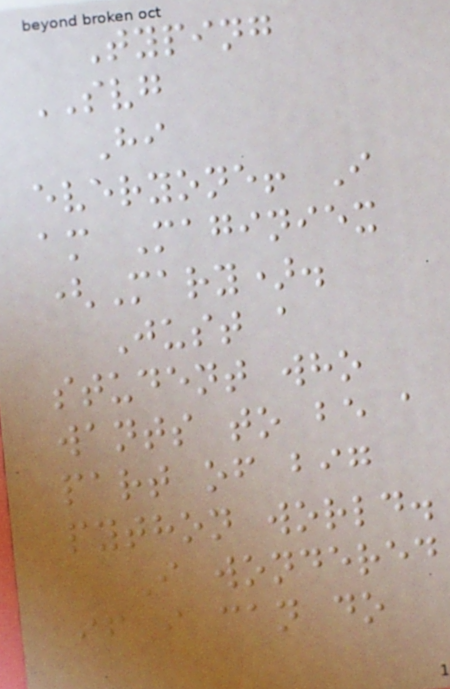Typing
SVG
Hi
everyone! I
am Maginiex
(Mary).
Just a
student who
wants to be a
part of big
python world.
I wondered
if i can do
